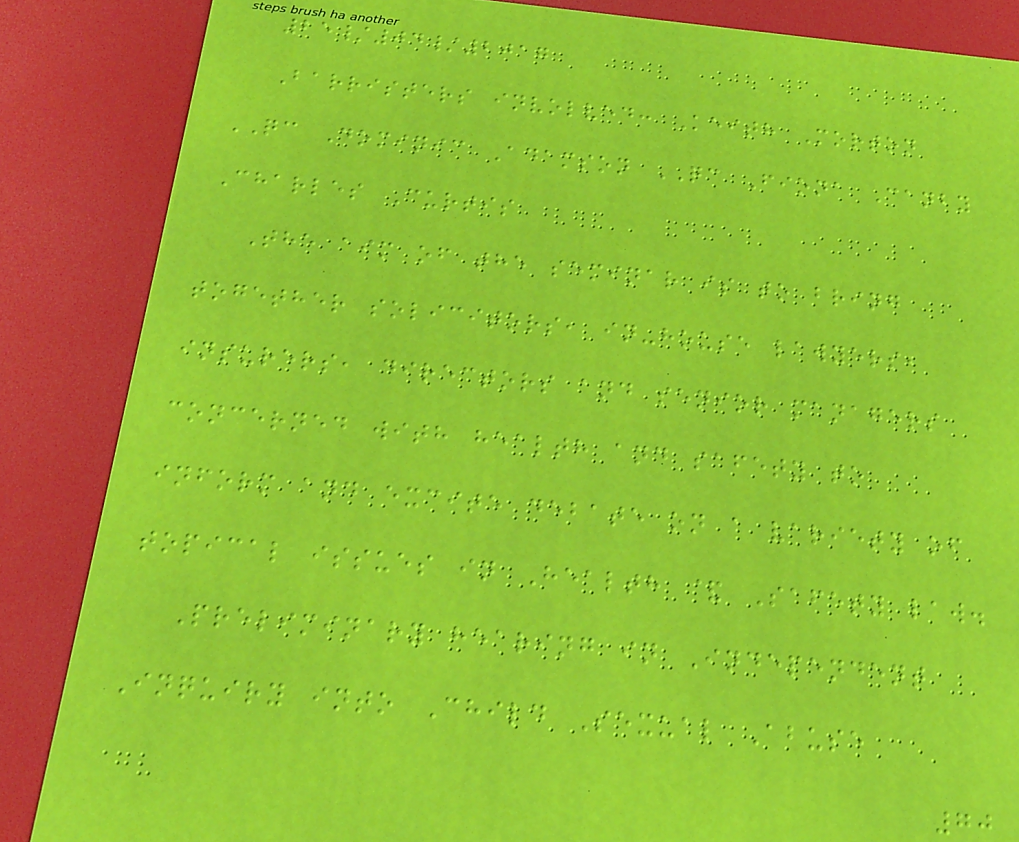25/04/2017
Barristers involved: Keith Morton
QC Dominic Adamson QC Fiona Canby
Charles Curtis
The aim of the seminar is to bring
together solicitors, in-house lawyers,
insurers, directors and senior managers
concerned with health and safety to
inform and excite debate on a variety of
topical issues in Health & Safety law.
Preliminary hearing in Independent
Inquiry into Child Sexual Abuse
70
